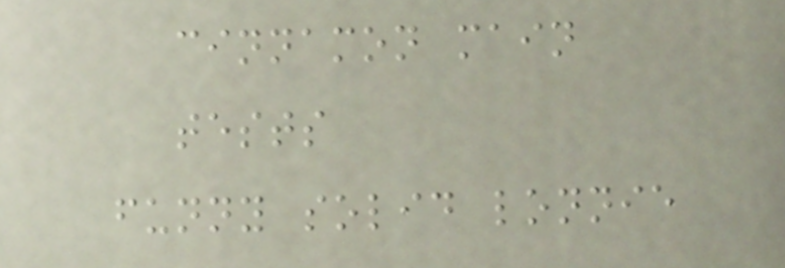cinnamon main
tests
funny solid lonnie
